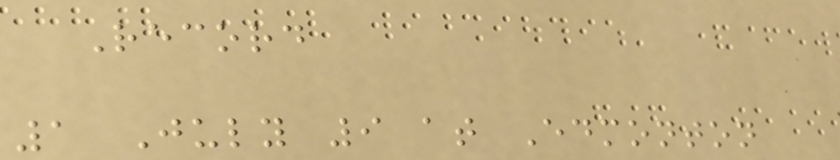Record
1 July 9 at Edmonton
